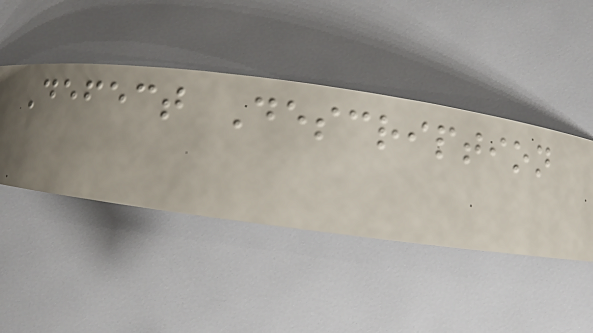Defect Description
